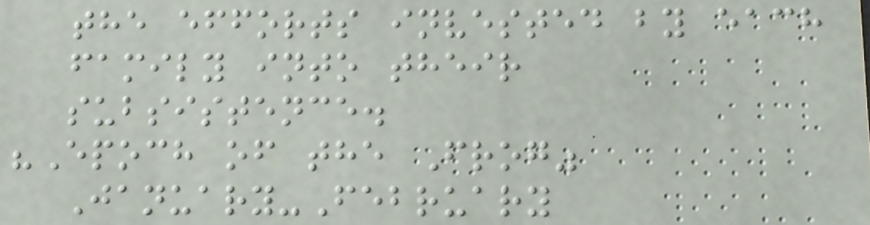the efforts invested by each
family into their
subsistence.
"Epoch of the Frog"
January-February
